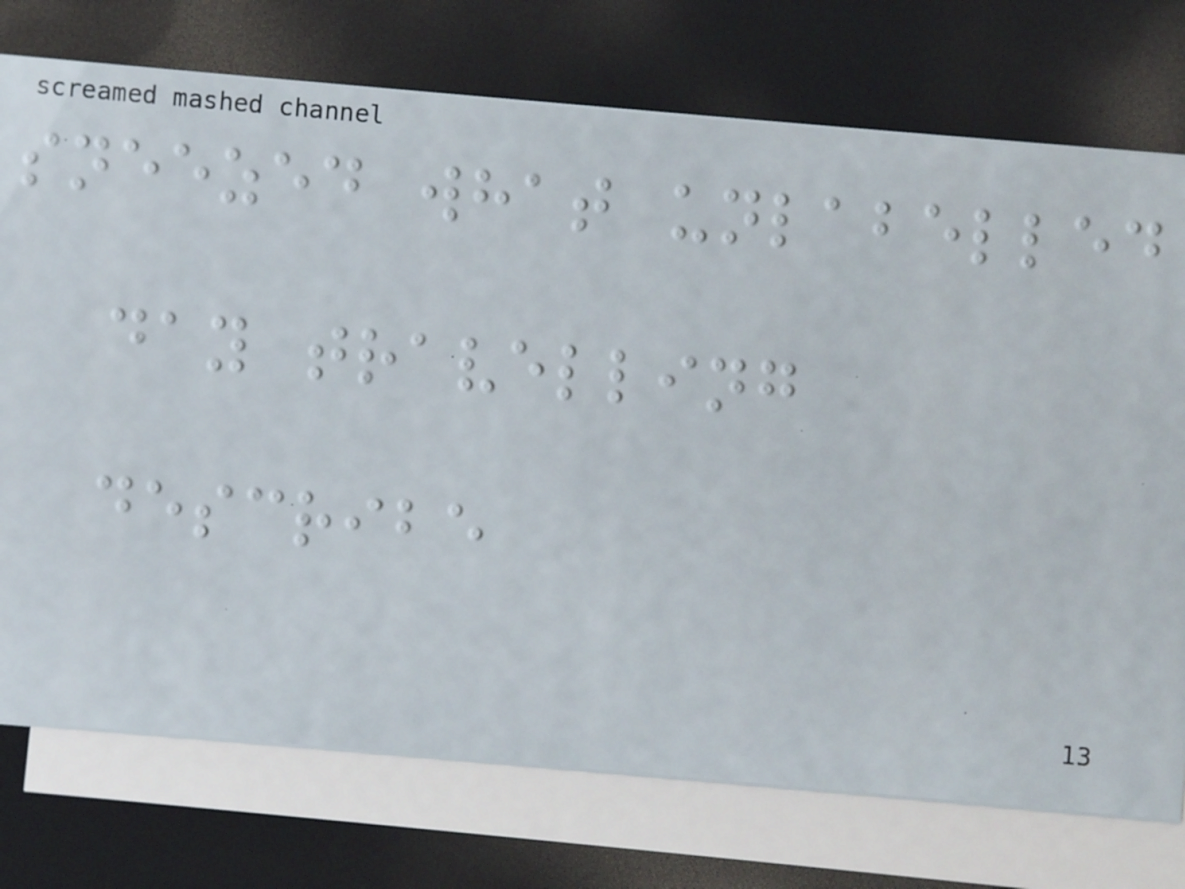sneezed what unlabelled
day travelling
describe
